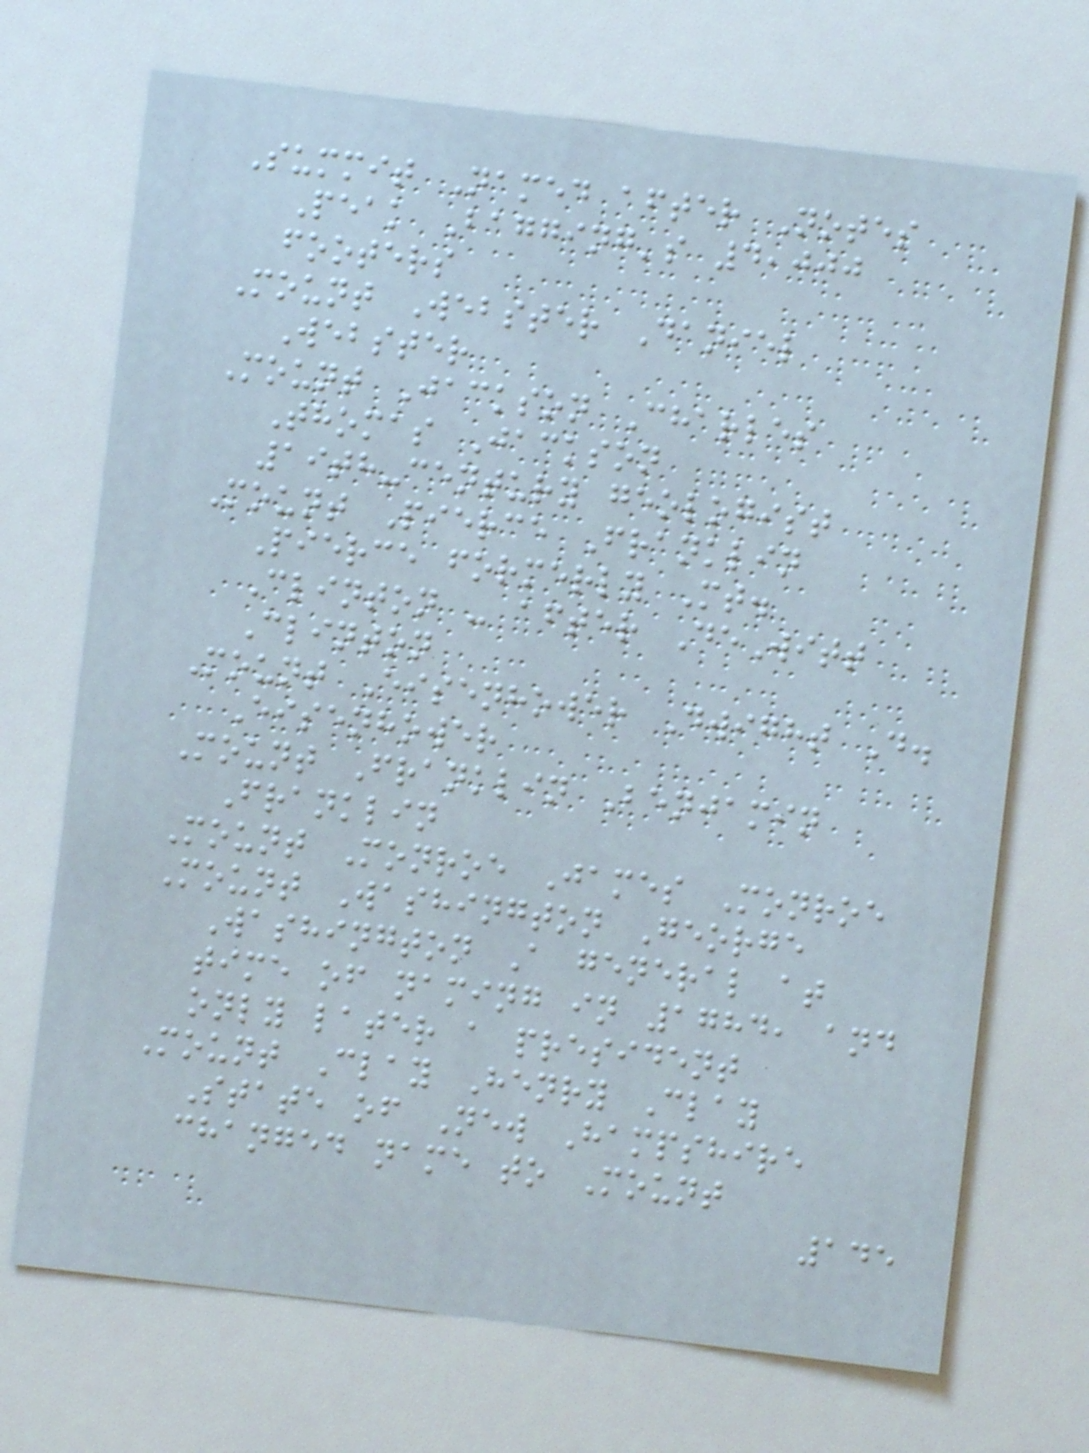Summit Named after Notes
Peak Bagging's 4,000
footers
Mount Webster Daniel
Webster
Mount Jackson Charles
Thomas Jackson
19th-century geologist
Mount Pierce Franklin
Pierce formerly Mt.
Clinton - after DeWitt
Clinton
Mount Eisenhower Dwight D.
Eisenhower
Mount Franklin Benjamin
Franklin
Mount Monroe James Monroe
Mount Washington George
Washington A general at
time of naming in 1784, and
only later a president
Mount Clay Henry Clay
State of New Hampshire
changed name to Mount
145
